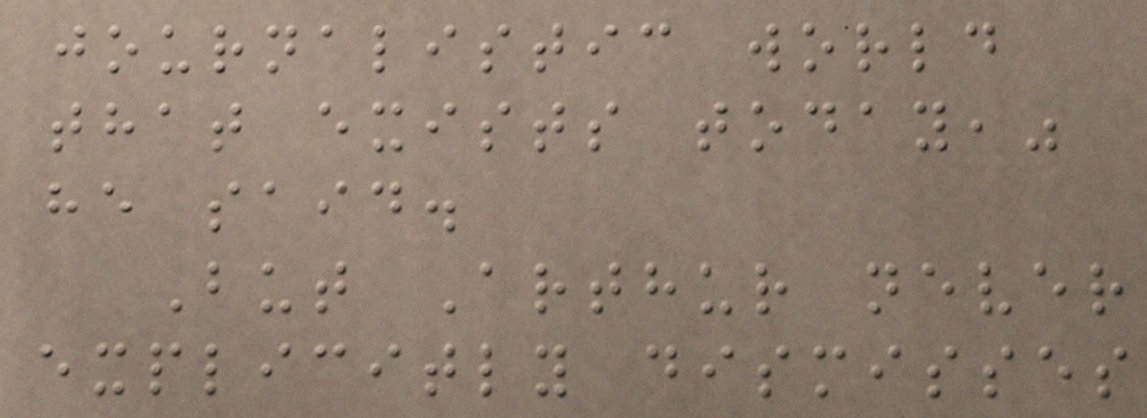journalistic world
that exists today,"
he said.
But Arthur never
explicitly dismisses
